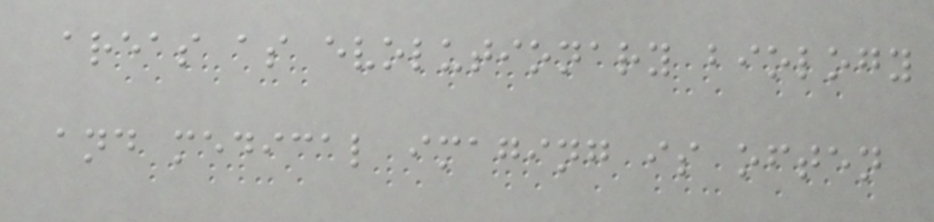areas as evolutionary biology
and medical imaging is often
